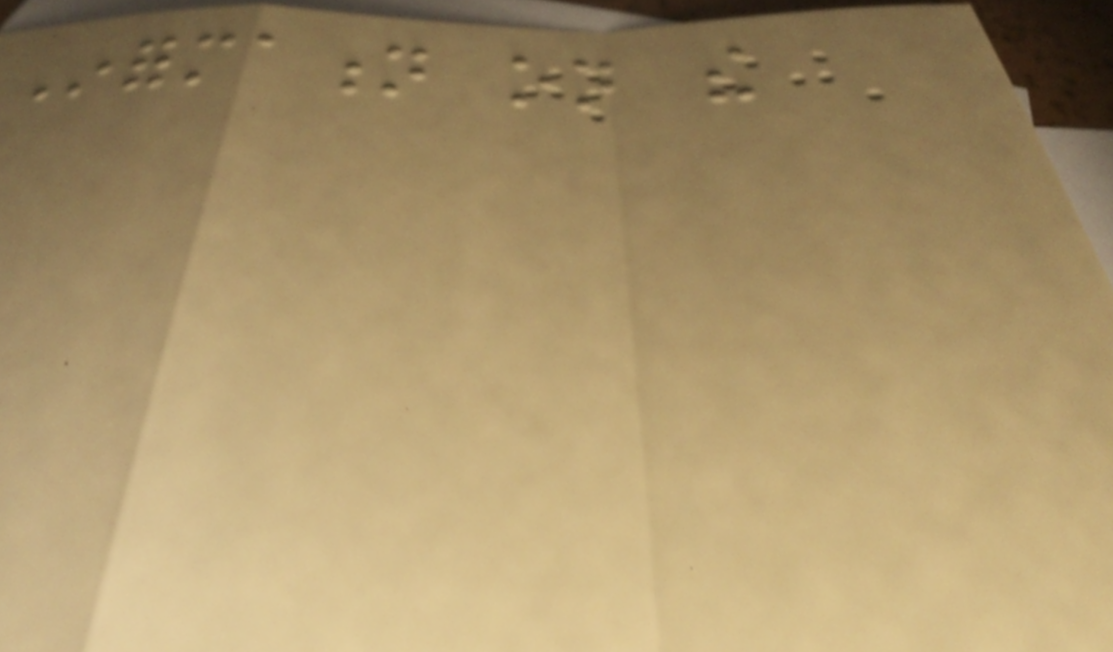Information on the
